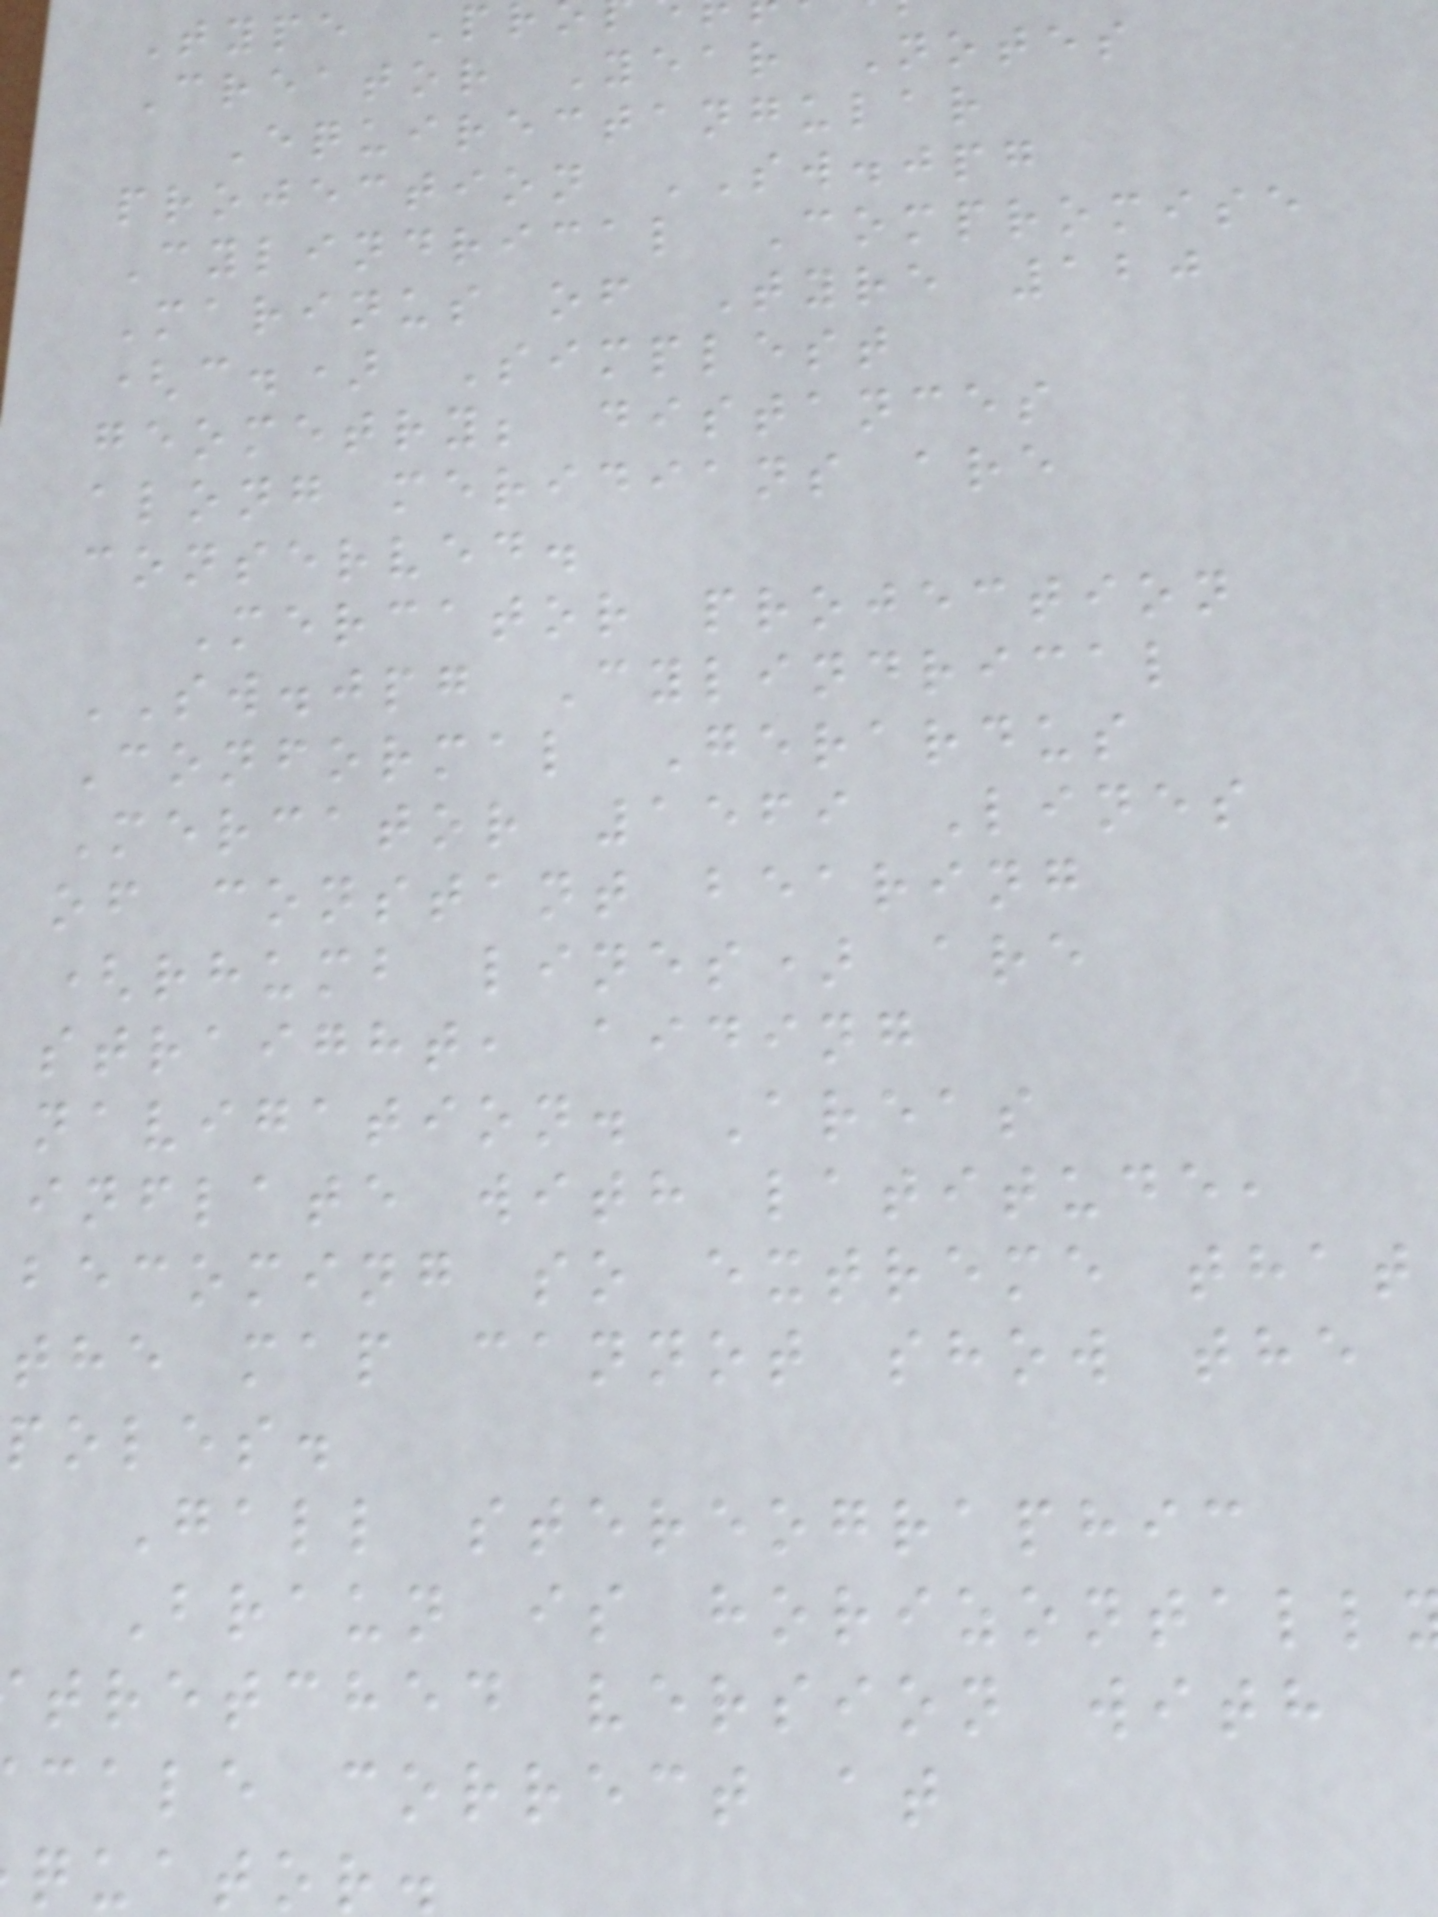Type P
Creator Year Notes
Equirectangular
projection SW.jpg
Cylindrical Compromise
Marinus of Tyre 120
(c.) Simplest
geometry; distances
along meridians are
conserved.
Mercator projection
SW.jpg Cylindrical
Conformal Gerardus
Mercator 1569 Lines
of constant bearing
(rhumb lines) are
straight, aiding
navigation. Areas
inflate with latitude,
becoming so extreme that
the map cannot show the
poles.
Gall stereographic
Braun is horizontall
tretched version with
cale correct at
quator.
